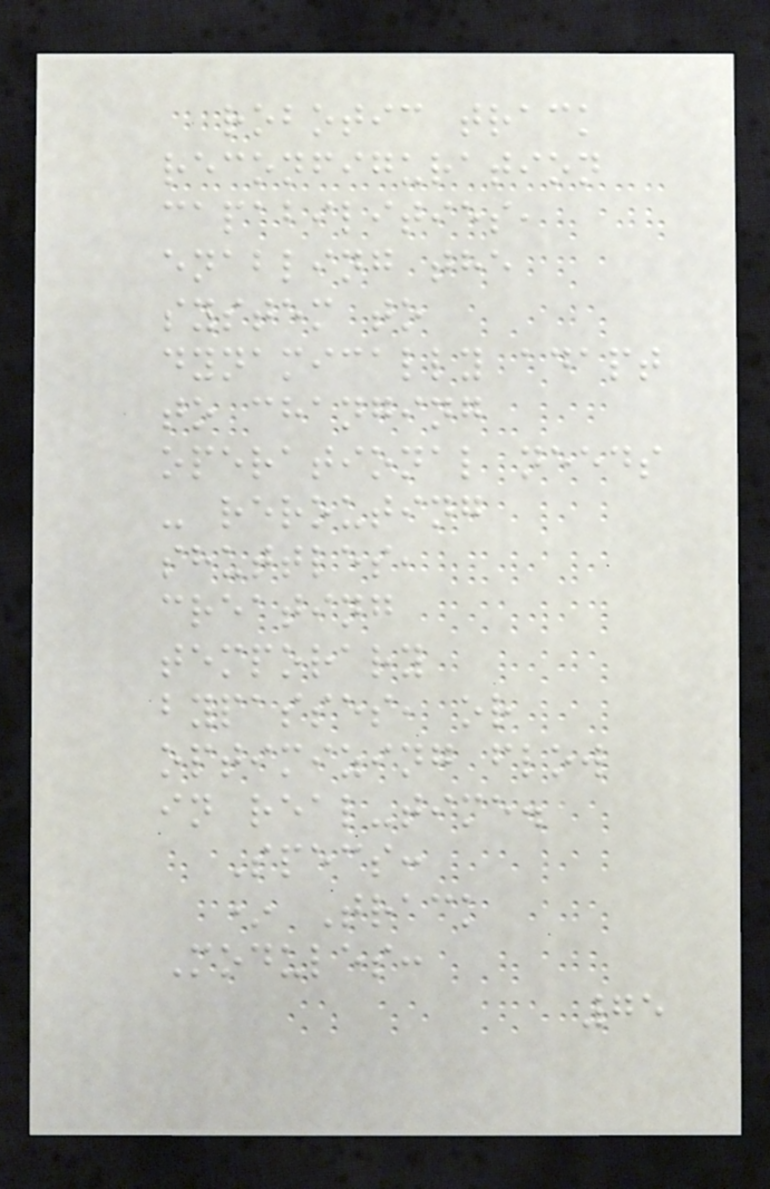robotic track
reconfiguration
capabilities,
enabling the
system to
dynamically adapt
to changing
operational needs
- rerouting
shuttles,
creating
temporary
bypasses, or
optimizing flow
in real-time.
Specs:
* Track
Modules:
75
